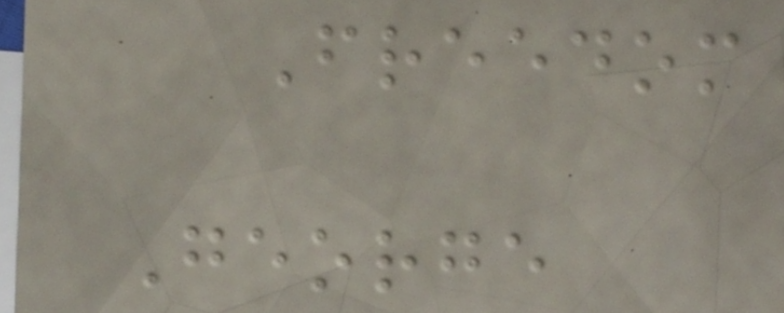Freedom
George
